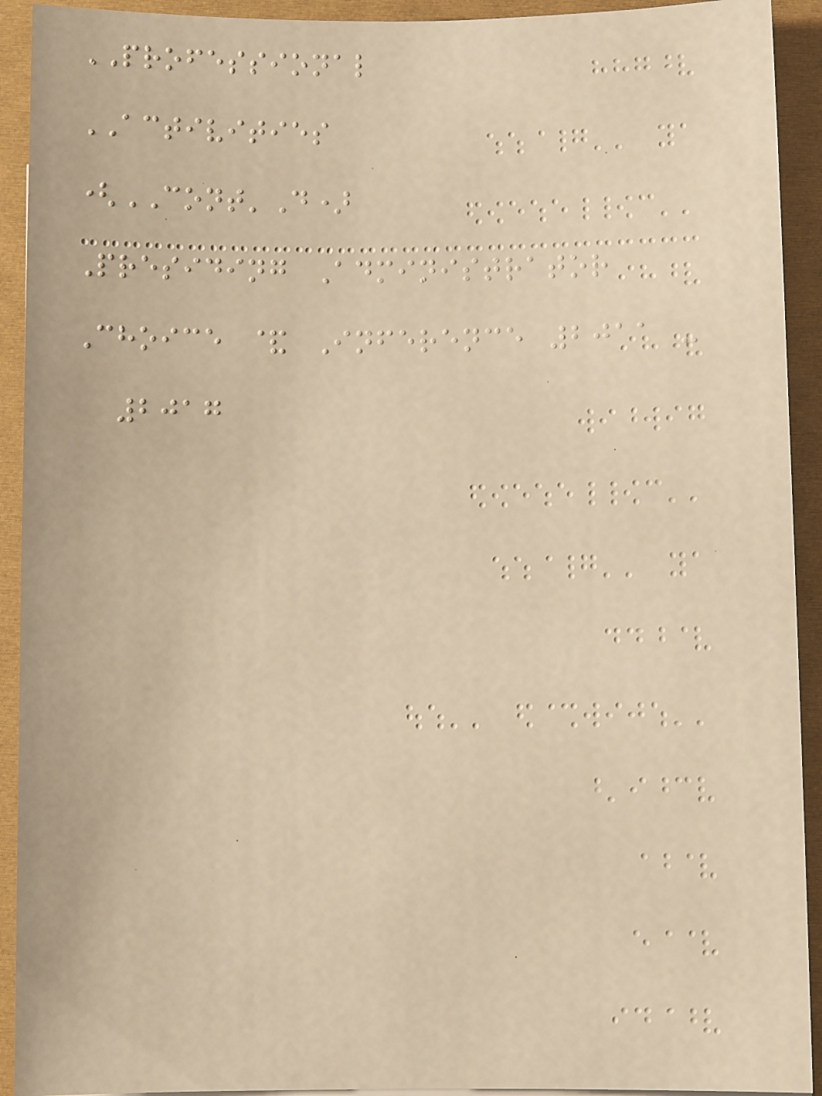PROFESSIONAL
ACTIVITIES
(CONT'D)
Presiding Administrator
Choice & Inference 2011 -
2017
